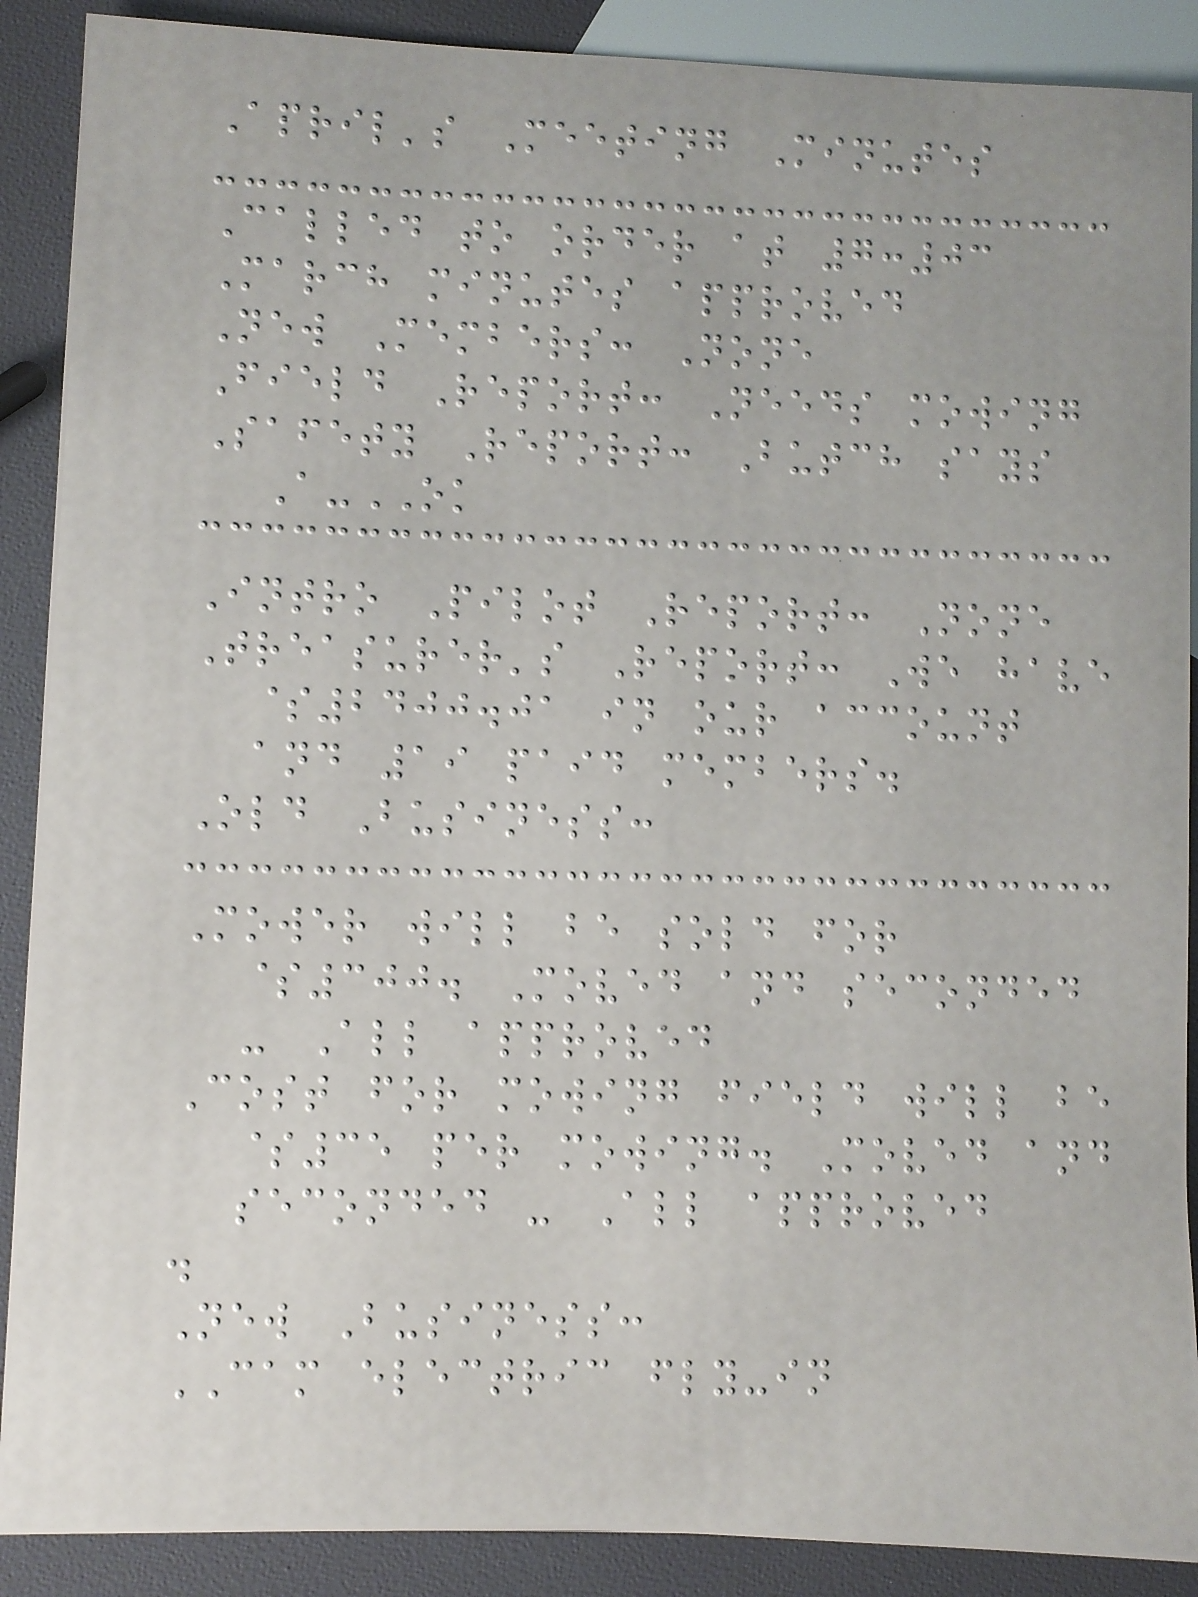April's Meeting Minutes
Called to order at 7:03
March minutes approved
New Members: None
Field Report: Needs mowing
Safety Report: Butch says
A-OK
Intro Pilot Report: None
Treasurer's Report: We have
$2400.01 in our account
and 19 paid members.
Old Business:
Mower will be sold for
$300. Moved and seconded
- All approved
Cost for mowing field will be
$35 per mowing. Moved and
seconded - All approved
.
New Business:
CAM electric fly-in
